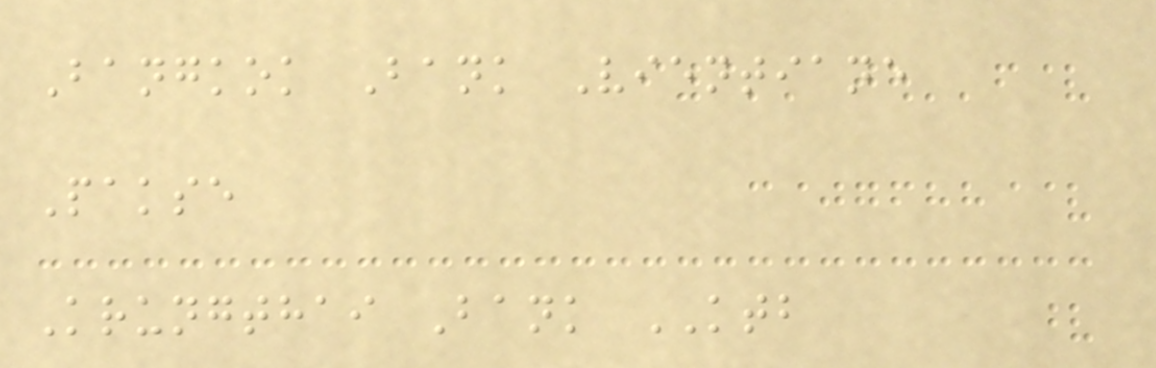Bangkok Bank Vientiane
Pakse
Krungthai Bank KTB
